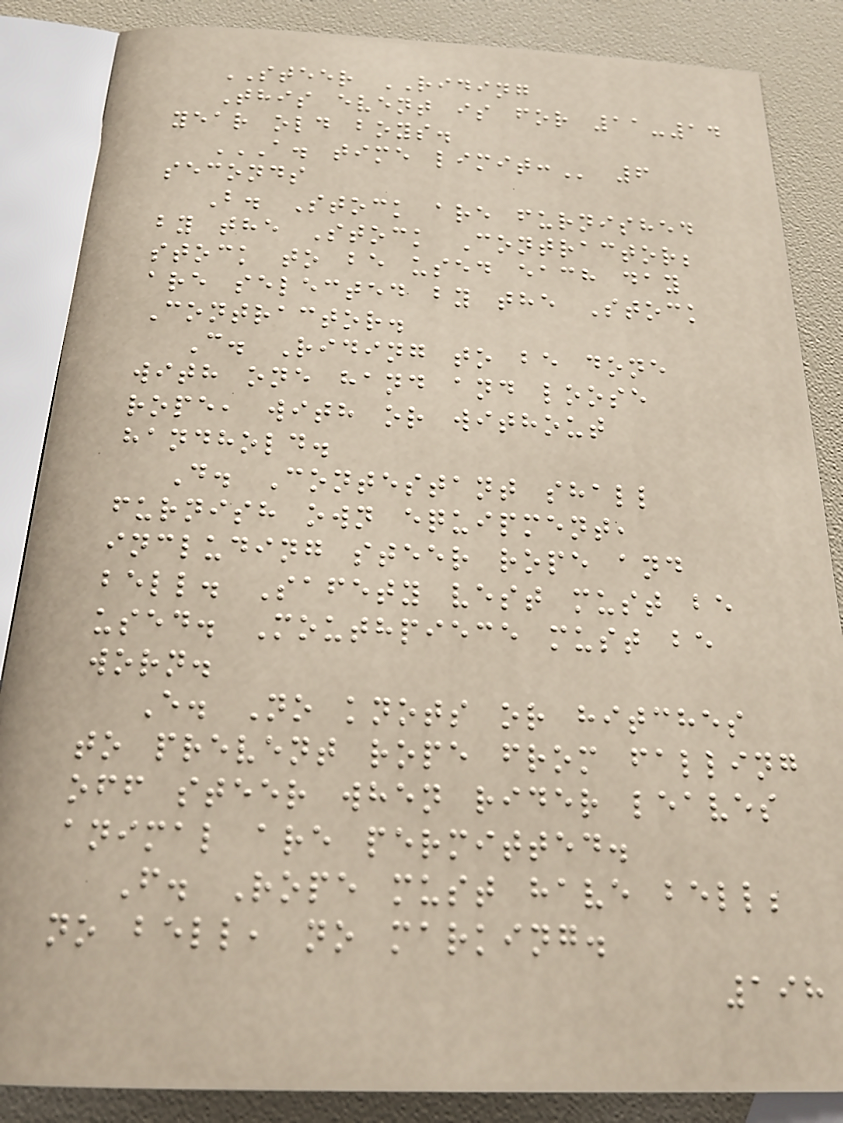STEER RIDING
This event is for 11-14
year old boys.
A. TIME LIMIT: 6
seconds
B. Stock are furnished
by the Stock Contractor;
stock to be used each day
are selected by the Stock
Contractor.
C. Riding to be done
with one hand and loose
rope, with or without
handhold.
D. Contestant shall
furnish own equipment,
including steer rope and
bell. Safety vest must be
used. Mouthpiece must be
worn.
E. No knots or hitches
to prevent rope from falling
off steer when rider leaves
animal are permitted.
F. Rope must have bell;
no bell, no marking.
198
